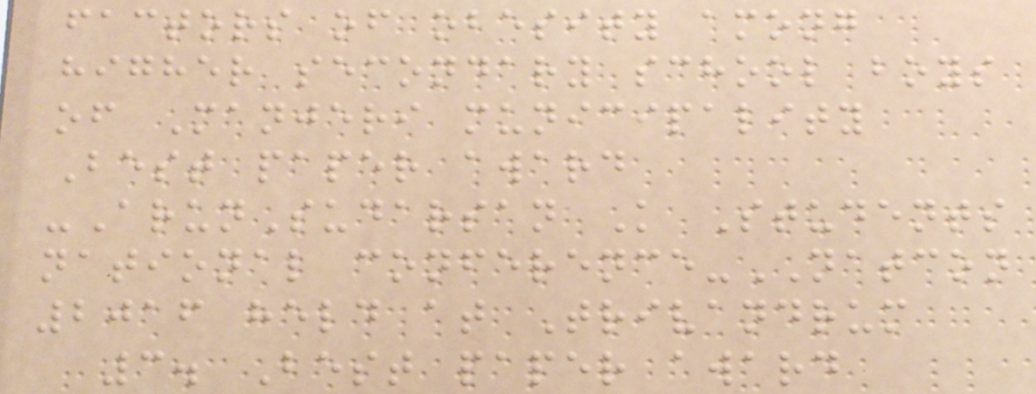factors of obesity among
higher secondary school boys
of Manjeri municipality
Best paper award
-ArunSudarsan K Students
national conference-NATCON
2016 held at Trivandrum
3. Best paper award
